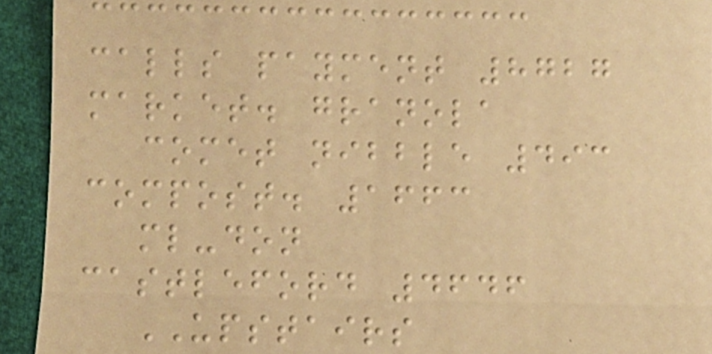calls payment 8727
market. granola
comet nibble 493
compost. 1663
ml-don
castleford 4646
UPSTAIRS
